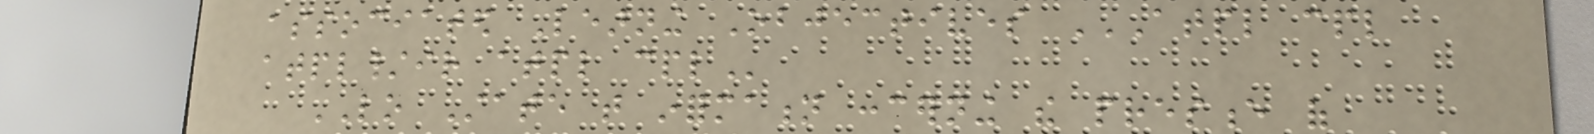associated Learning Objectives ATPL CPL
ATPL/IR ATPL CPL
LO State that information concerning the presence of
